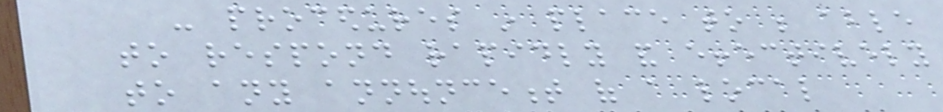- procedures in place to be able
to respond rapidly and effectively
to any announcement of a local
